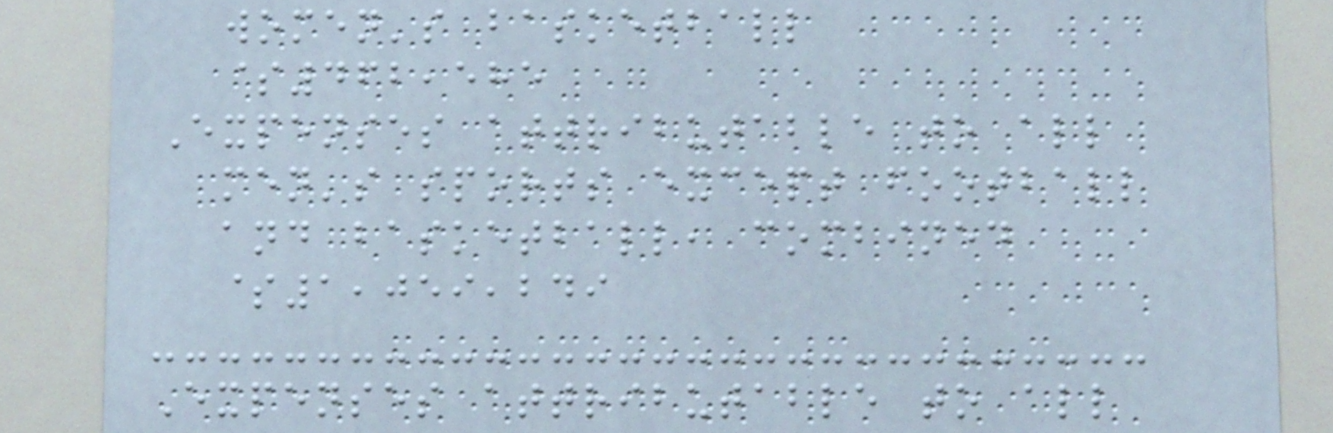women's basketball
$462,585
Expenses attributable to all
men's sports except football
and basketball, combined
$1,059,249
Expenses attributable to all
